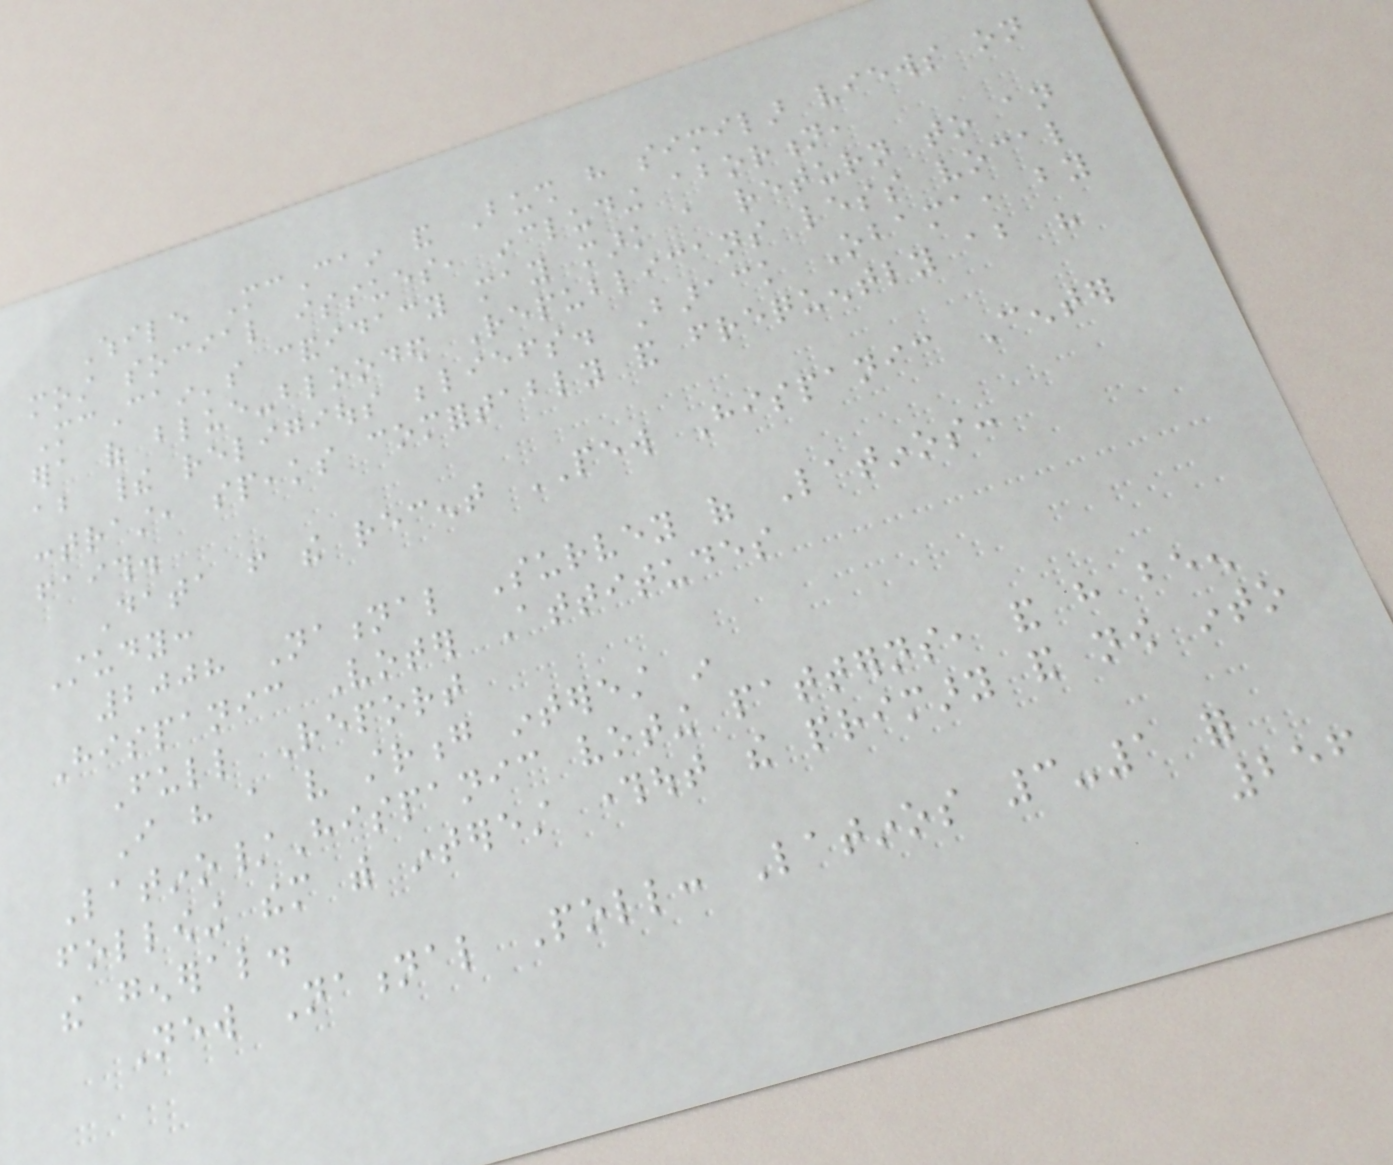While McCain and Bush have similar views on
most social issues, including abortion,
McCain's candidacy may mark a return to an
era of blue-blooded Republicans less vocal
about their religious beliefs. Barack Obama, by
contrast, speaks comfortably and frequently about his
faith.
Data from the recent PEW Hispanic Center
Study:
2008 National Survey of Latinos:
Hispanic Voter Attitudes
Full Report
I have a very strong interest in
Latino/Hispanic voting patterns, and have been
following them with interest throughout the primary and now into
the general.
New National Poll: Latinos 3-1 for
256
